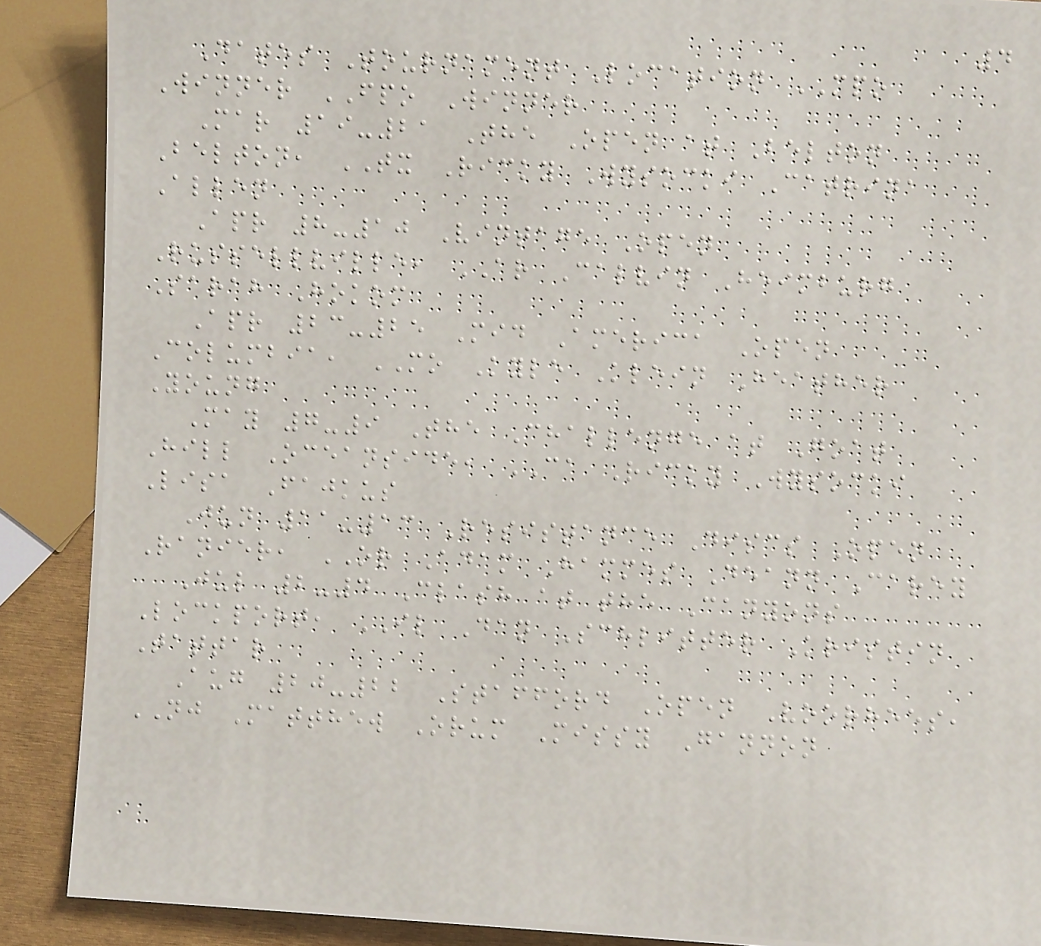4
Dates Tournament Location MPO
Winner FPO Winner
Mar 19-21 The Open at Belton
Belton, TX Ricky Wysocki Catrina
Allen
Apr 8-10 Vintage Open
Russellville, AR Calvin Heimburg
Sarah Hokom
Apr 23-25 Mid America Open
Columbia, MO Kyle Klein Heather
Young
May 7-9 The Challenge at Goat
Hill Oceanside, CA Ricky Wysocki
Lisa Fajkus
Jun 11-13 Resistance Discs Open
Ranier, OR Adam Hammes Deann Carey
Jul 2-4 Clash at the Canyons
Lockport, IL Dan Schlitter Kristin
Tattar
Aug 20-22 Stafford Open Voorhees,
NJ Matthew Orum Missy Gannon
